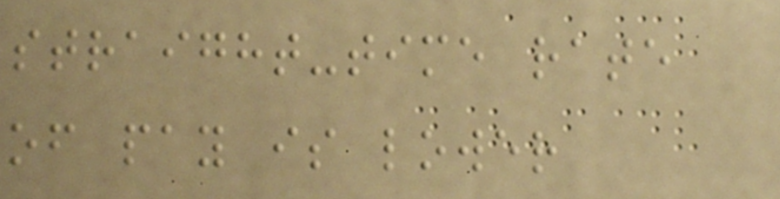straight-time rate
of pay is lower
